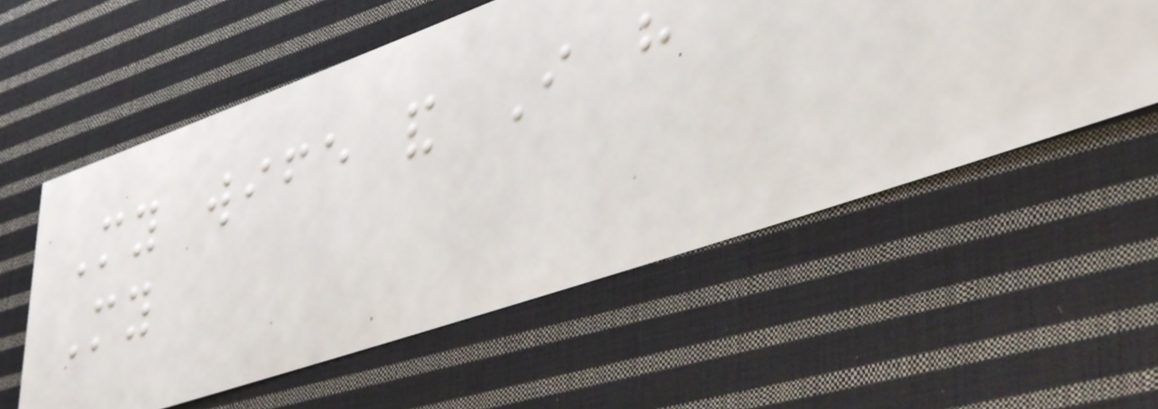My wife and I have
My
